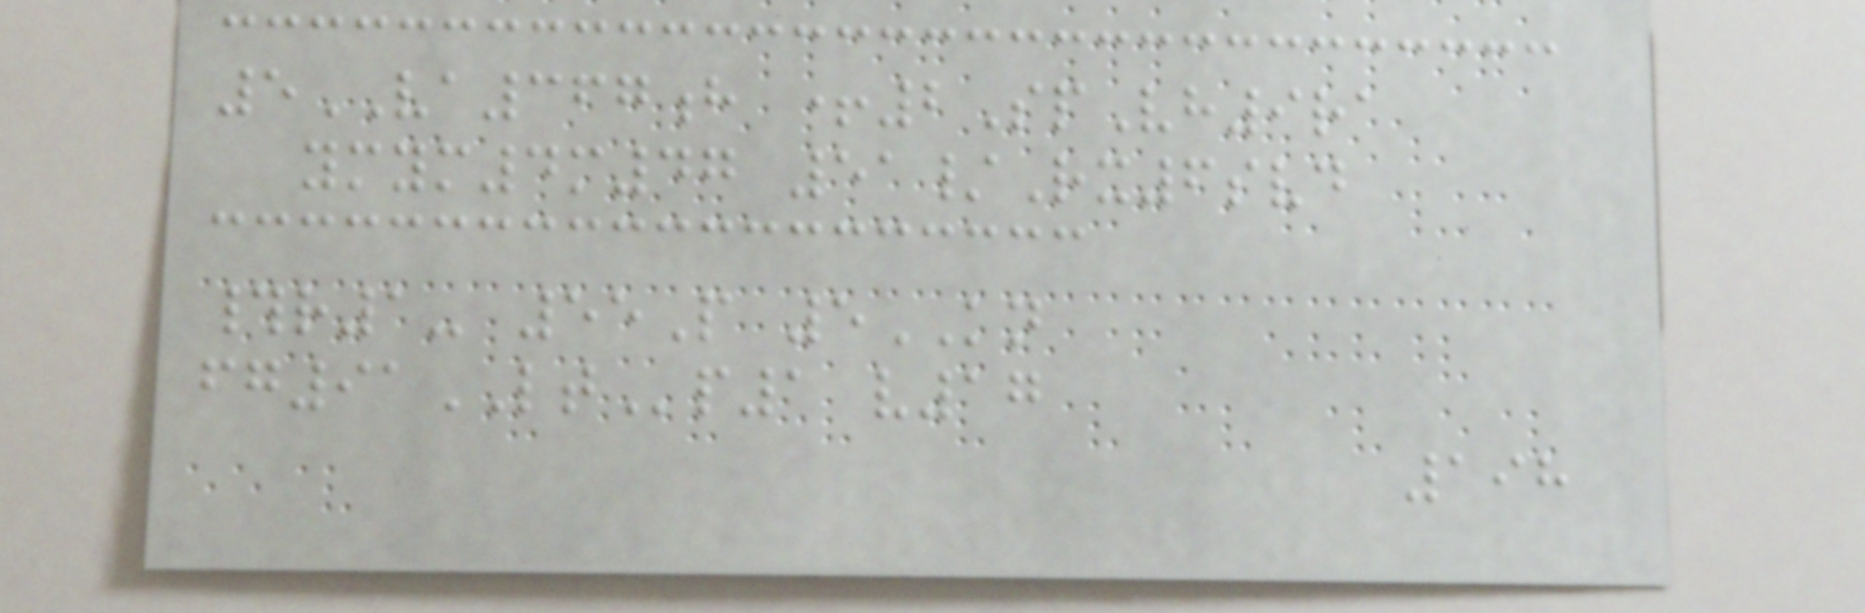5VA367h +2SpVh9ra
ymym4m47 51/Rx6svd
#r1- 55P 5KN
fg91LTp1 v17
198
